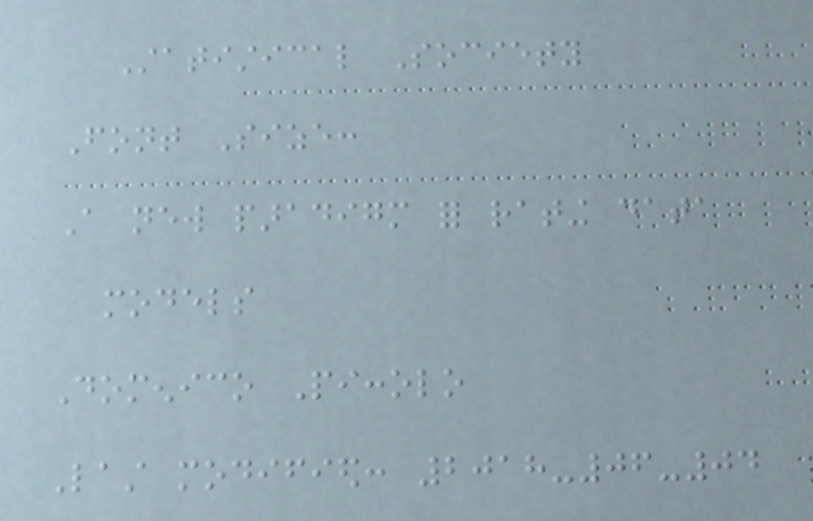Statistical Society
Font Size:
A new paradigm for rating data
models
Domenico Piccolo
Last modified: 2018-06-04
